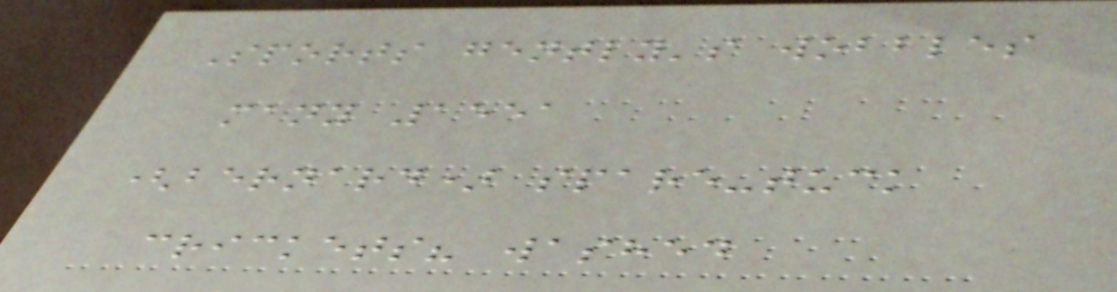Sports gently's wobbles
many 1551
(bernard) spare-tuck
crickets? washed
